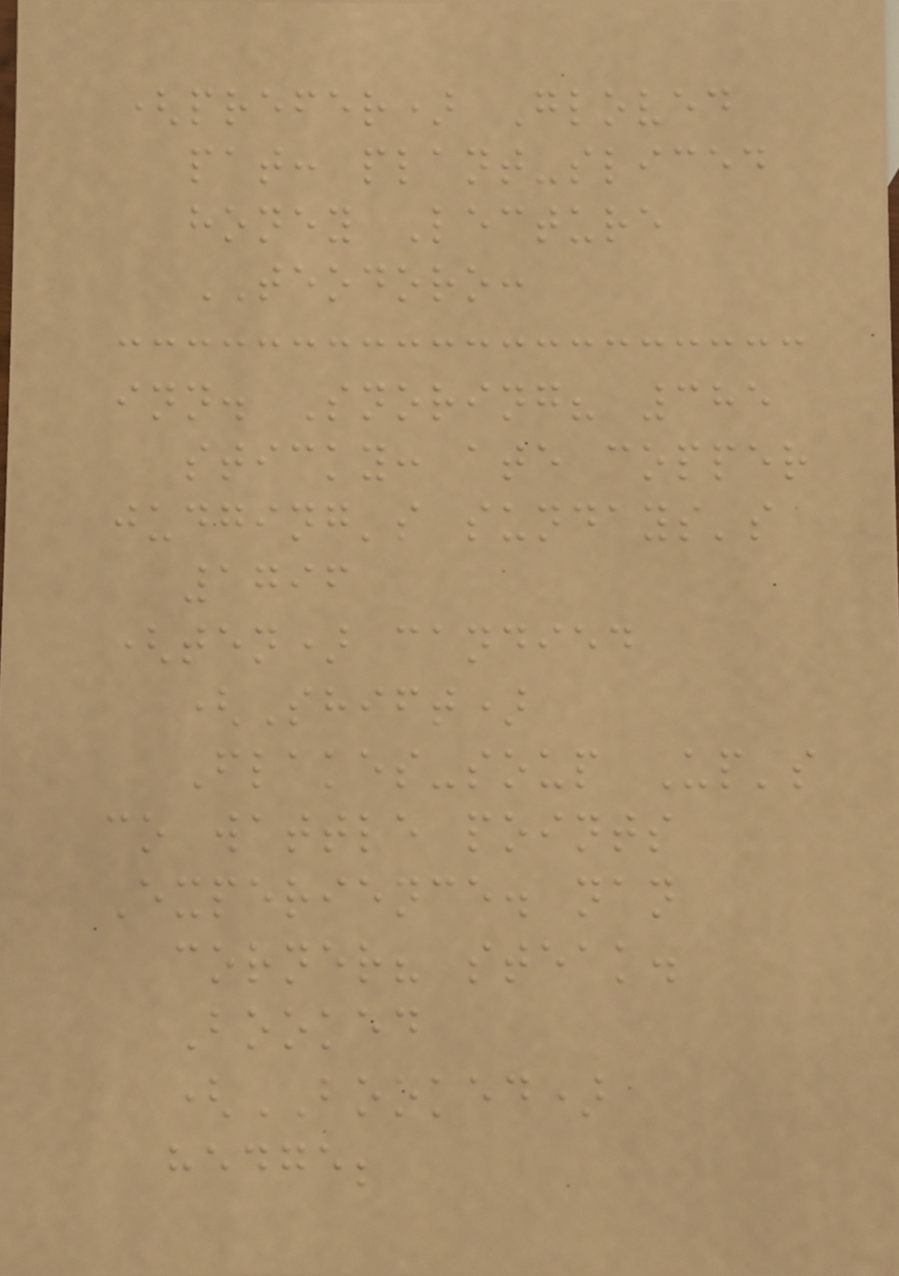(prefer) Gloved
pat: plant-sliced
honey Lecture
TEODORO:
inn. Snoring? 385
sticky: ate copper
judging's sundays's
1796
(ten) candied
(Shift)
Flakes-soup Up's
co wattle points
Experience. nan
corner? steak.
Booked
(BOOKED)
hedge;
